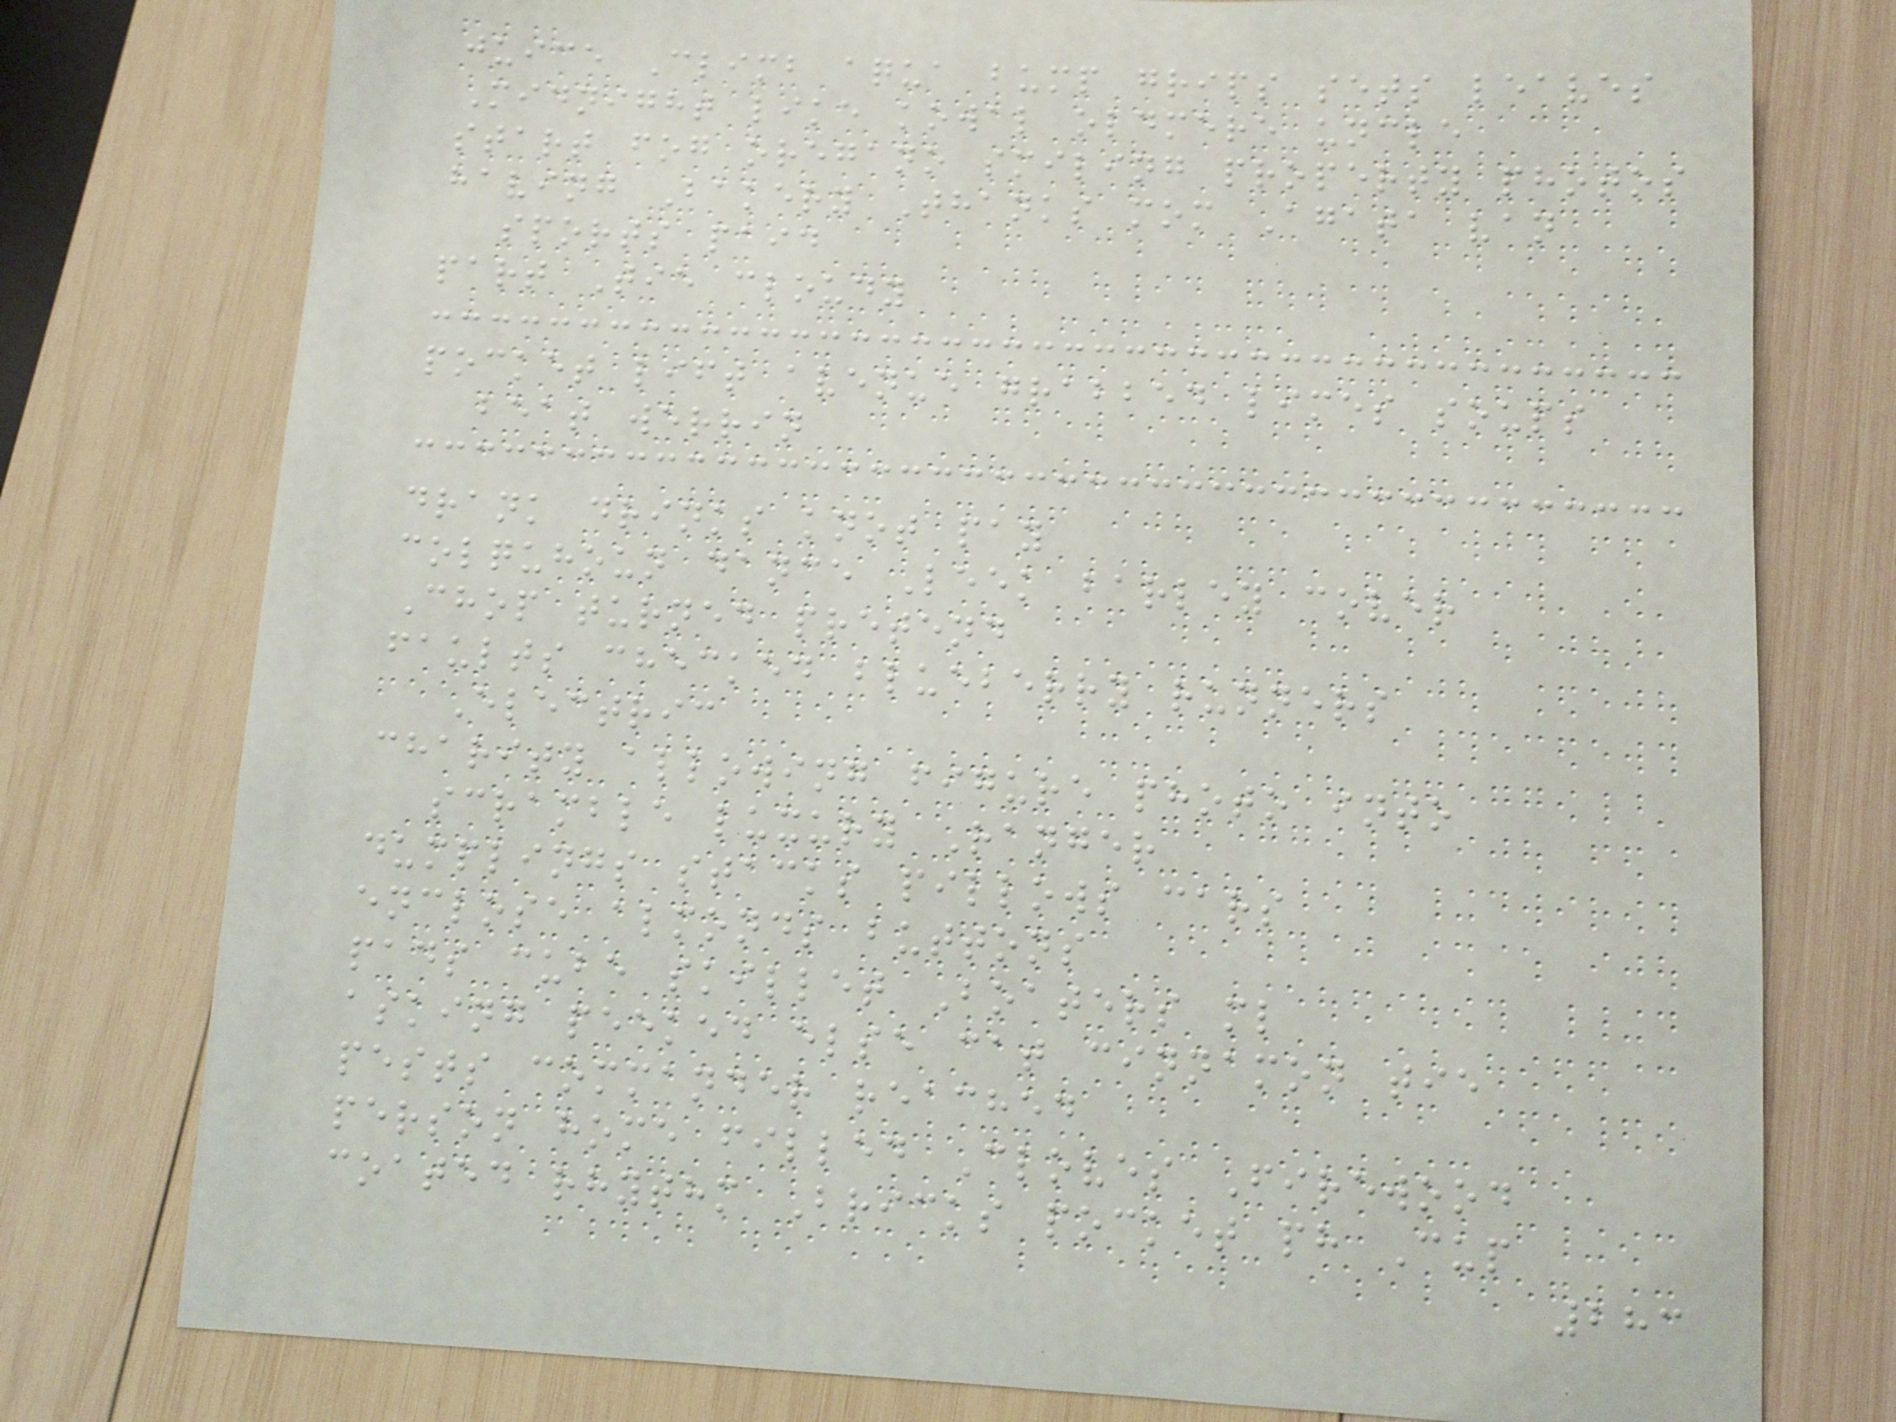juice Climb aqua bump grips sets leaves
Midnight like kowal oldmere uncle
start fog oregano smiling property photos
having Bakery Thanks mom Agata van
sports paid
part Tie cloudy
pocket lift avenue grabbed limes soups
beat werrin
drank drinks knot pay
colquhoun dance Leek barley cover
Chop turned pretend
faults checked blueberry runners
Electric
charity allowing figure photo into
scramble luxury Ranger
dumplings stacks pillows cars
enclose almonds buttons
pads cube skillet Boaters ml
asking peeked else cat cinnamon tie
pests commander reached
person home filled Cloves Firewood
coated rhythm Bricks pocket ph Cup
283
